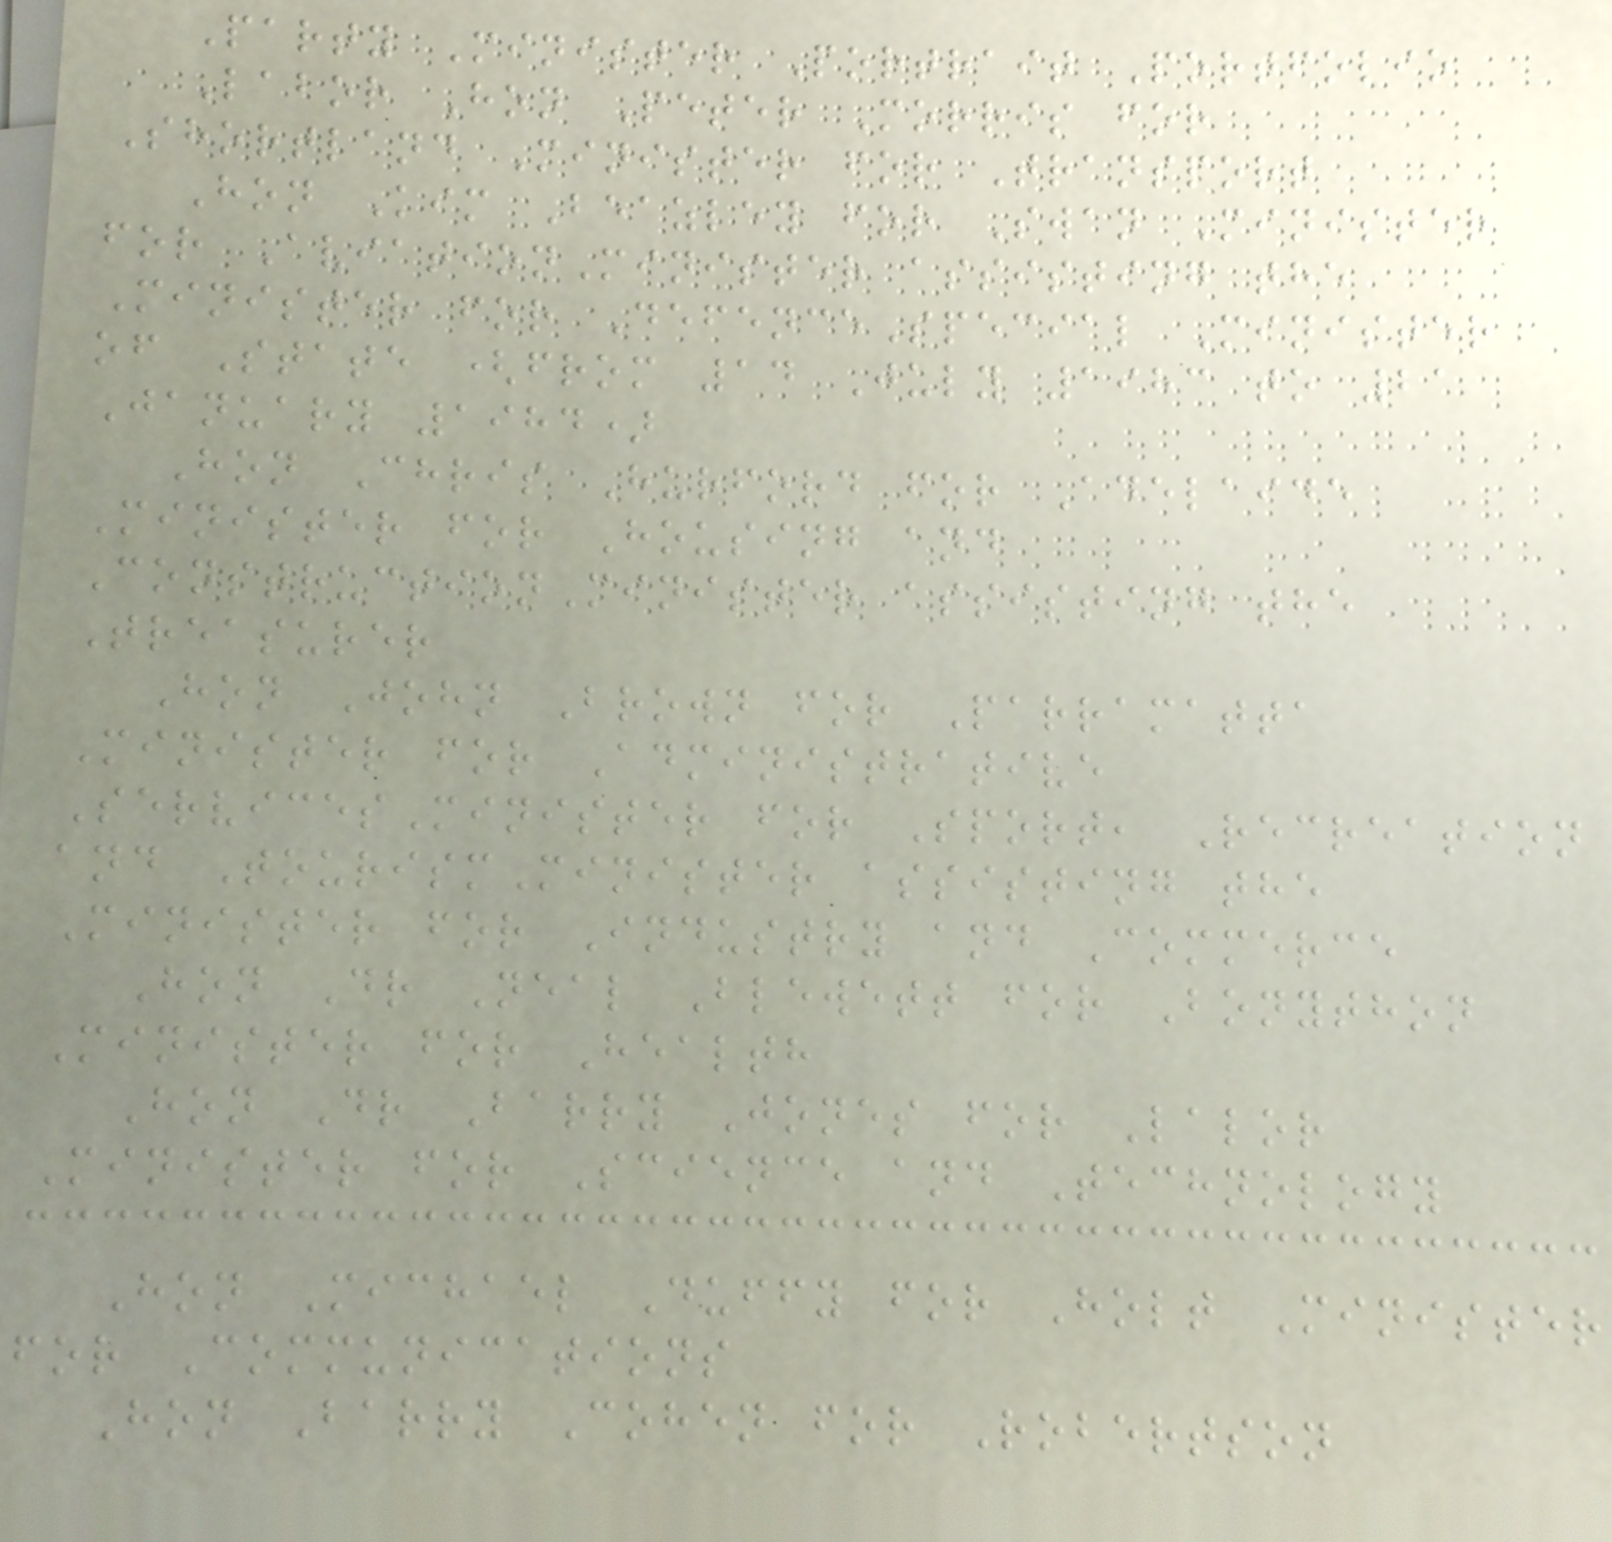Party Minister Portrait Portfolio
Labor Hon Peter Morris for
Shortland Minister for Transport
Hon Kim Beazley for Swan Minister
for AviationMinister assisting the
Minister for DefenceSpecial Minister
of State (from 14 July 1983 to 21
January 1984)
Hon Chris Hurford for Adelaide
Minister for Housing and
ConstructionMinister assisting the
Treasurer
Hon John Brown for Parramatta
Minister for Administrative
ServicesMinister for Sport, Recreation
and TourismMinister assisting the
Minister for Industry and Commerce
Hon Dr Neal Blewett for Bonython
Minister for Health
Hon Dr Barry Jones for Lalor
Minister for Science and Technology
Hon Michael Duffy for Holt Minister
for Communications
Hon Barry Cohen for Robertson
